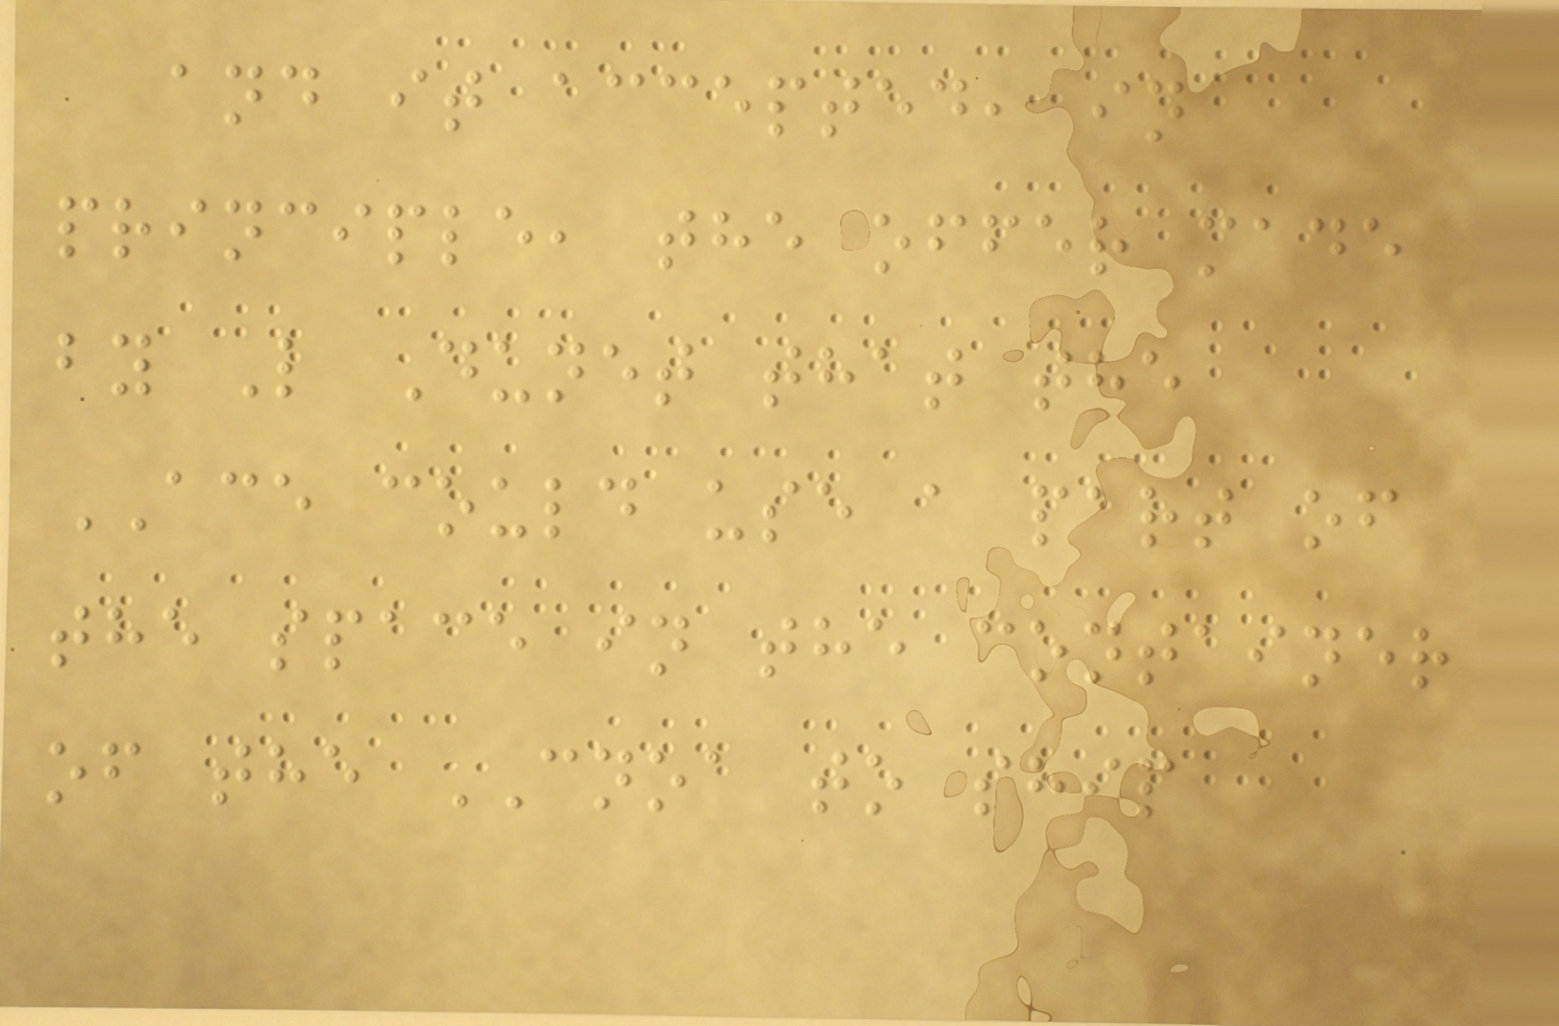and it accepted, in
principle, the offer made
by L Dunet that the
ACE could use a part of
the space in the container
of the CNOA to ship
